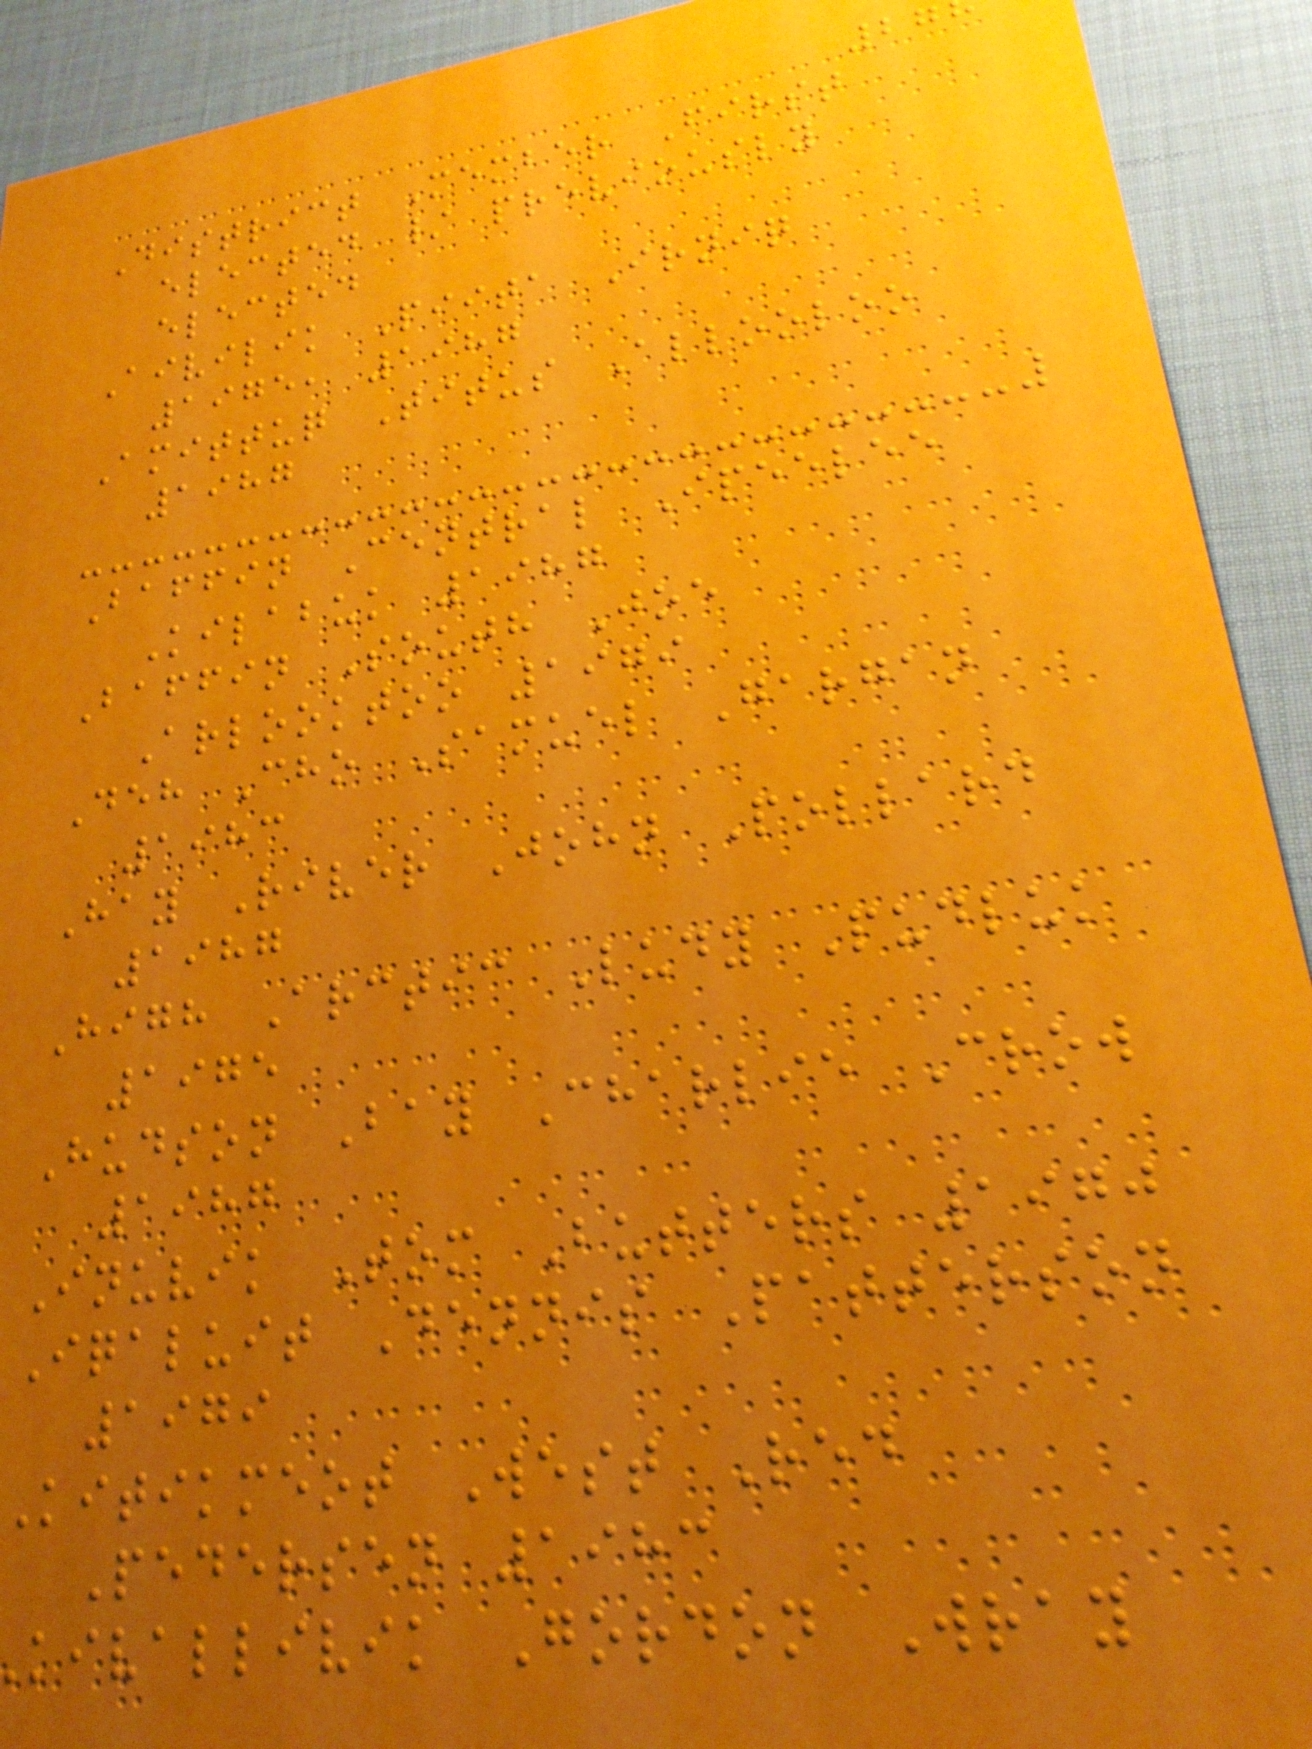District Member First
elected / previously
elected
Aivilik Piita Irniq
1975, 1987
Amittuq Titus Allooloo
1987
Baffin Central Ipeelee
Kilabuk 1987
Baffin South Joe
Arlooktoo 1979
Deh Cho Samuel Gargan
1983
Hay River John Pollard
1987
High Arctic Ludy Pudluk
1975
Hudson Bay Charlie Crow
1987
Inuvik Tom Butters 1970
Iqaluit Dennis Patterson
1979
Kitikmeot West Red
Pedersen 1983
kivallivik Gordon Wray
